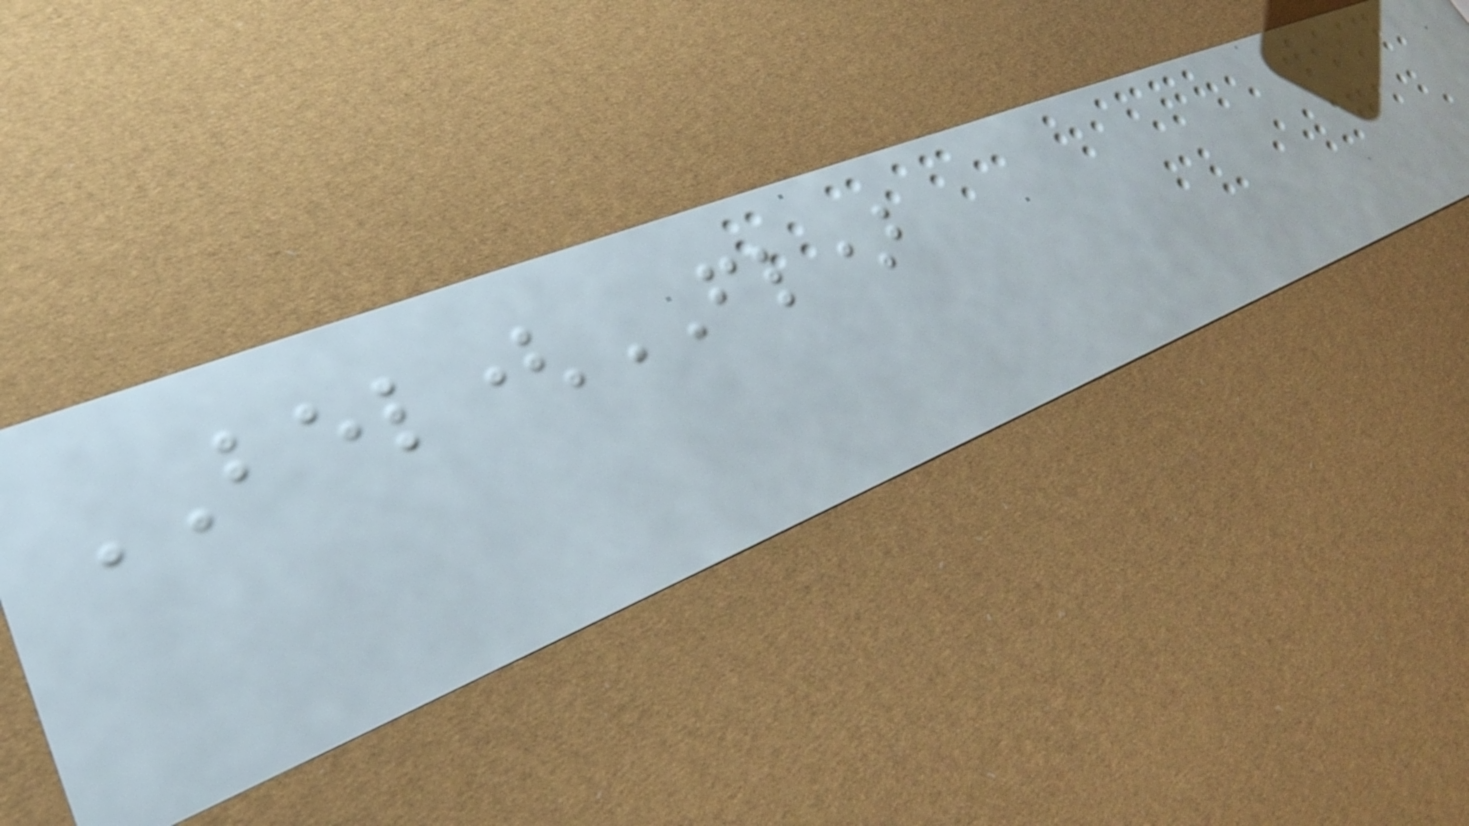BEL(FL)
